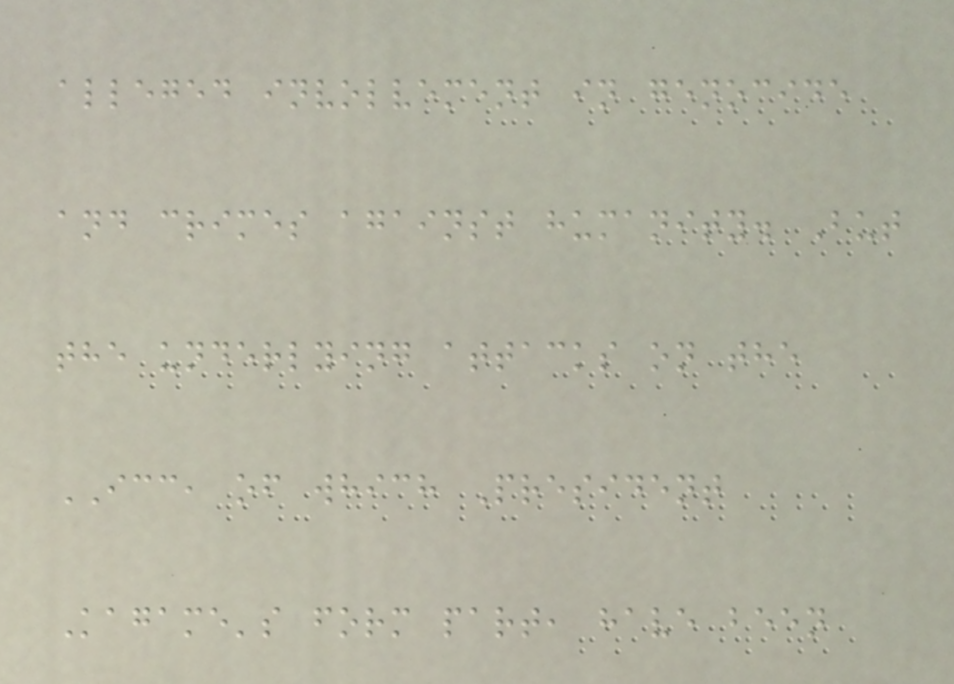alleged involvement in genocide
and crimes against humanity. But
the underlying attacks on the
ICC, of which President
Kagame's form part, have been
